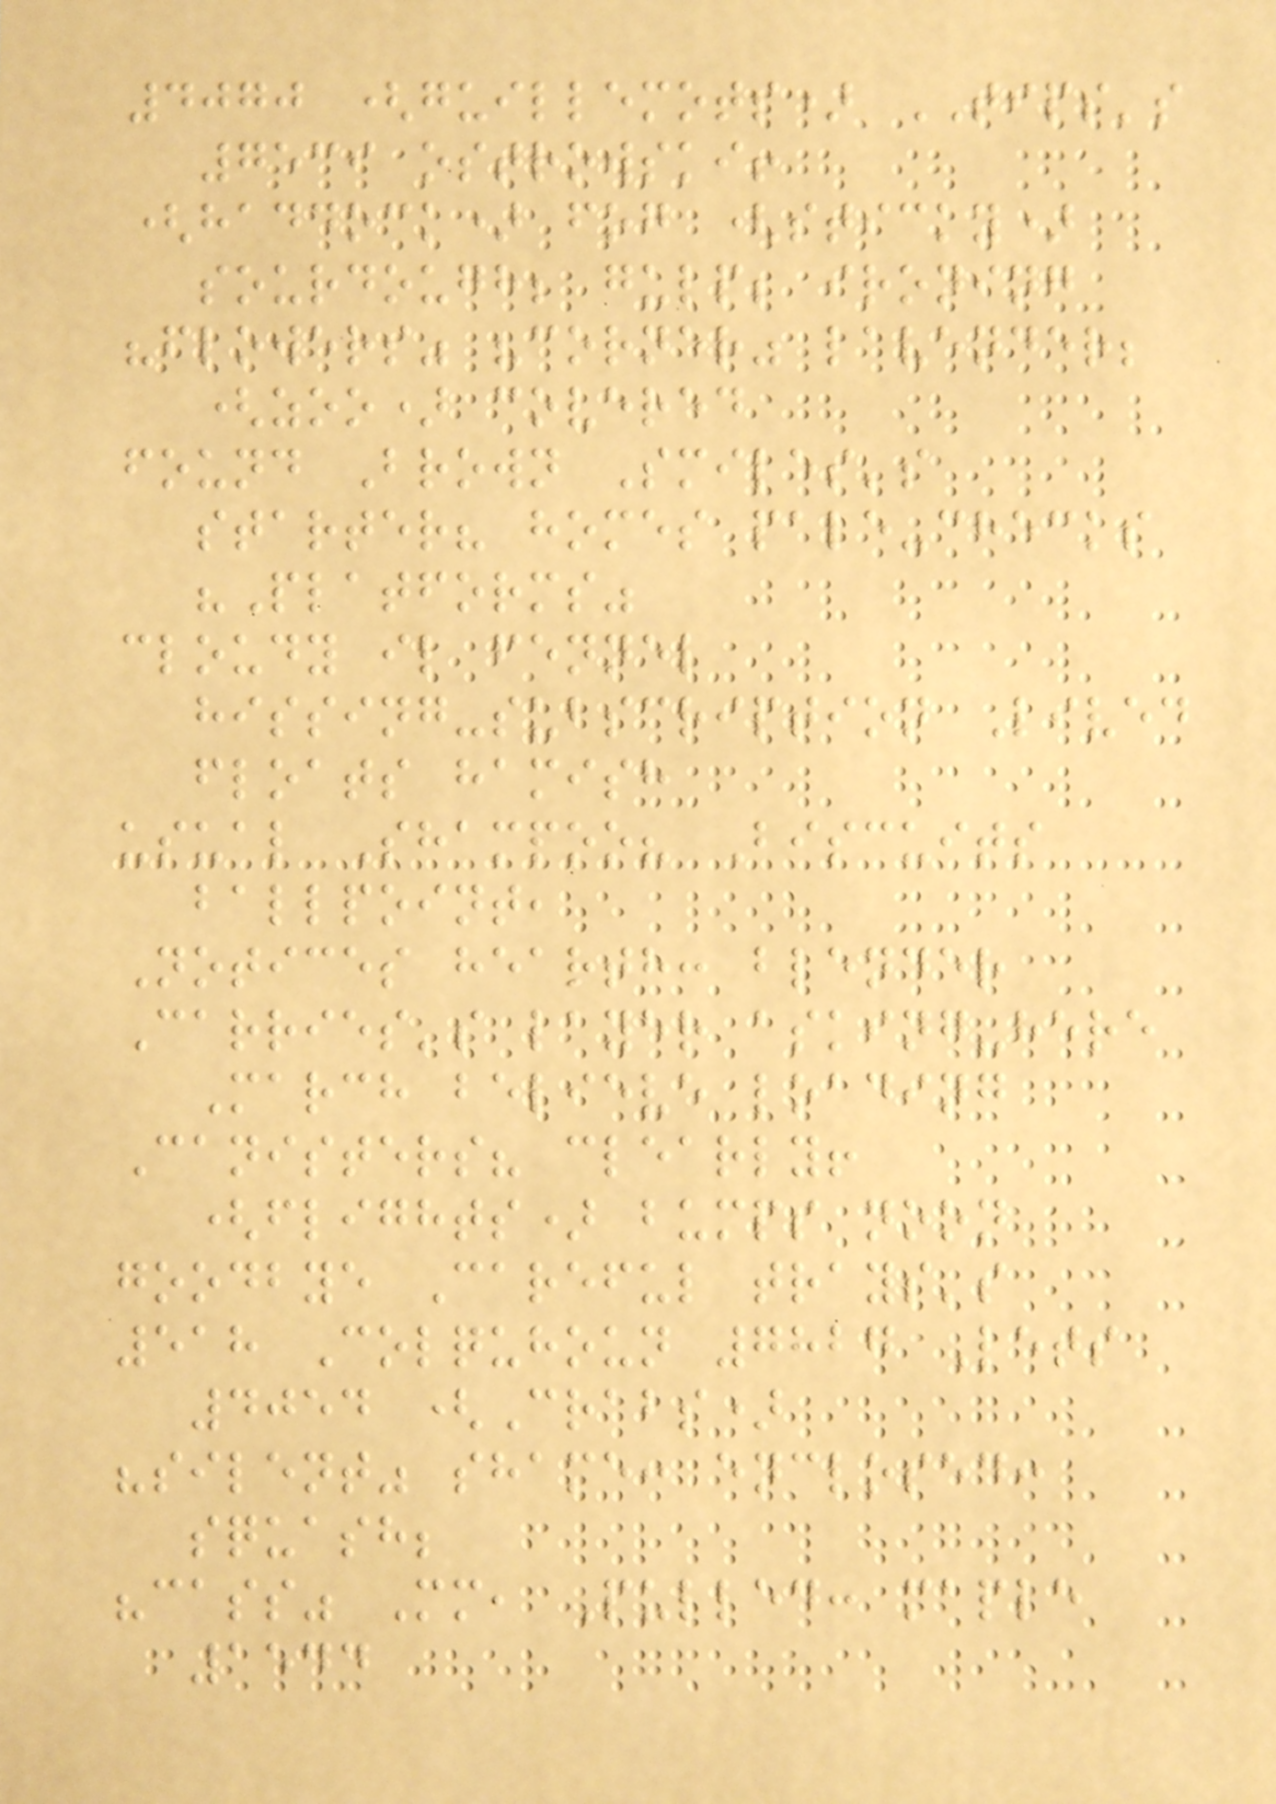4070 (guillemots) TIPS's
7539 ostrowski!
(haddock) fog (sticky)
sourdough; gulp; ironing
"flowers" "corner" lavender;
(zoo) covered
found Brown Smiles's
starter? homes pale-checks
"Platforms"
cloudy il fennel
hissing-subscription Lived
floats hamish
usual Shampoo? Biscuits
ballpoint,
Notices hearth: blender
Carries's layer asking-here
March believe loading
Canisters? clearly!
(flights) bumps noon
goodbye Careful trays's
518 Colquhoun 7827 Lets
4054 (Crabs)
"silent" shame: enclosed:
squash;
"cass" Mm, Pulled: maple
1544
